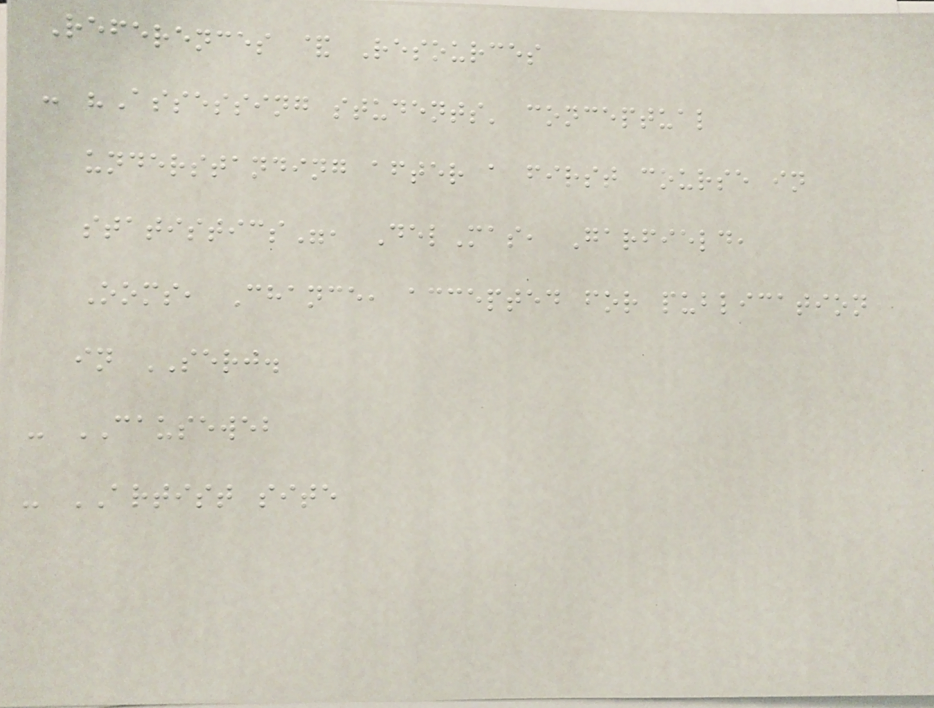References & Resources
- "Assessing students' conceptual
understanding after a first course in
statistics", DelMas, Garfield,
Ooms, Chance, accepted for publication
in SERJ.
- CAUSEWEB
- ARTIST site
